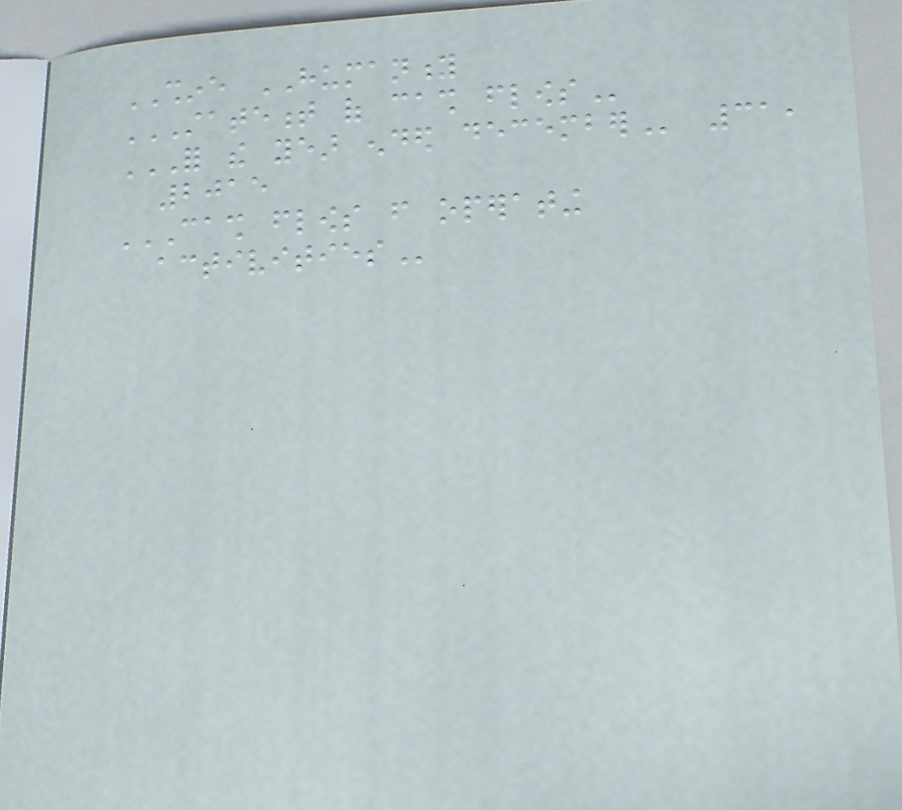SHINE HUMANITY
STATEMENT OF CASH FLOWS
FOR THE YEAR ENDED DECEMBER 31,
2015
CASH FLOWS FROM OPERATING
ACTIVITIES
